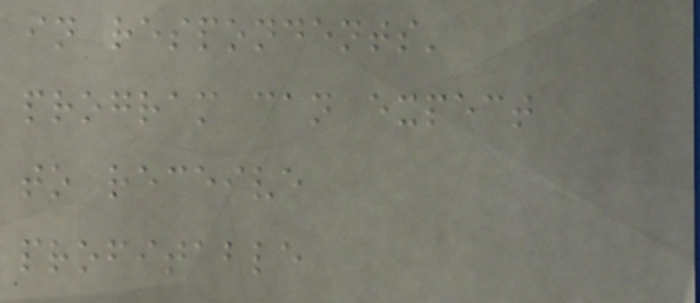in respondents'
program can expect
to receive
profitable
